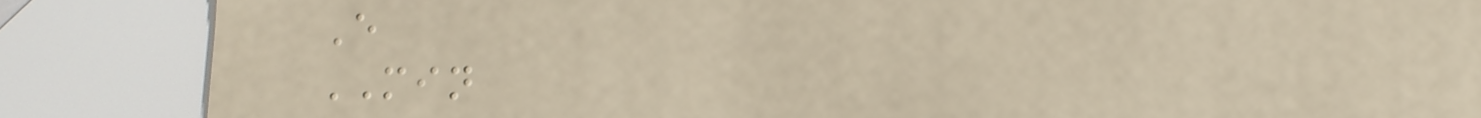E
MIN
